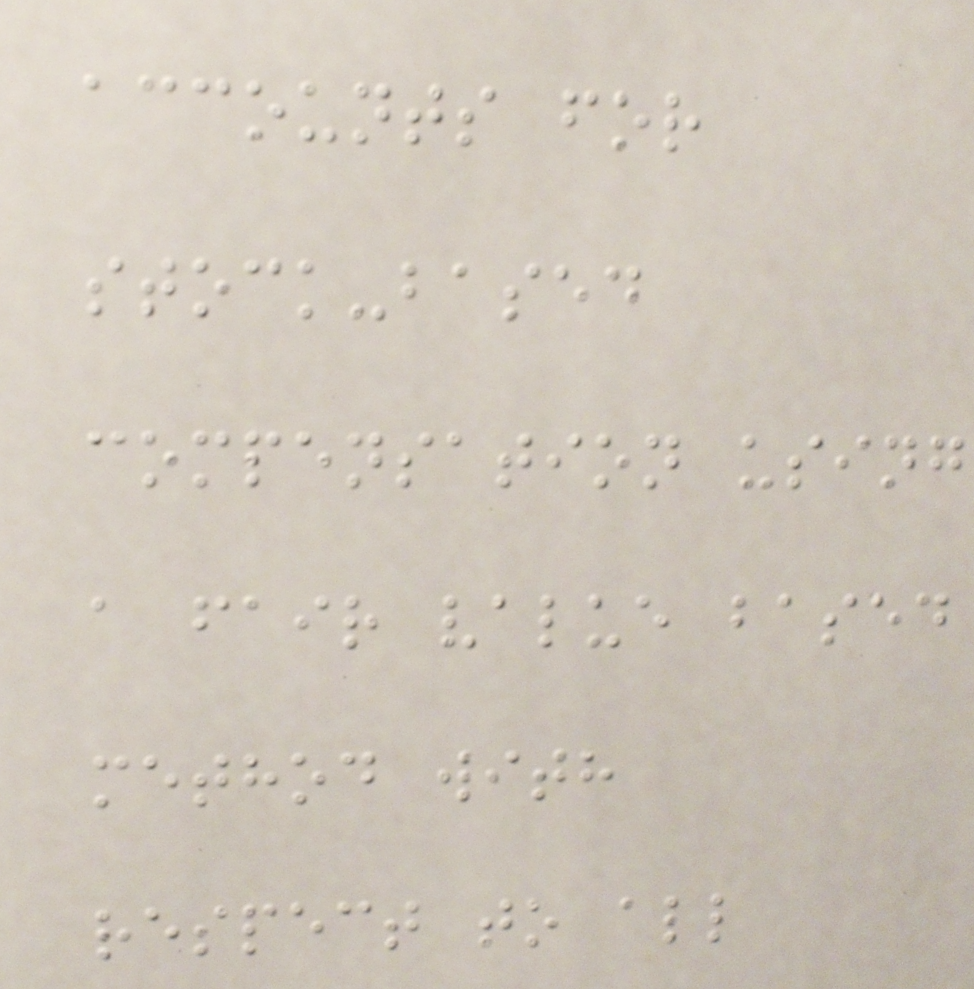accounts for
stock-based
compensation using
a fair value based
method with
respect to all
